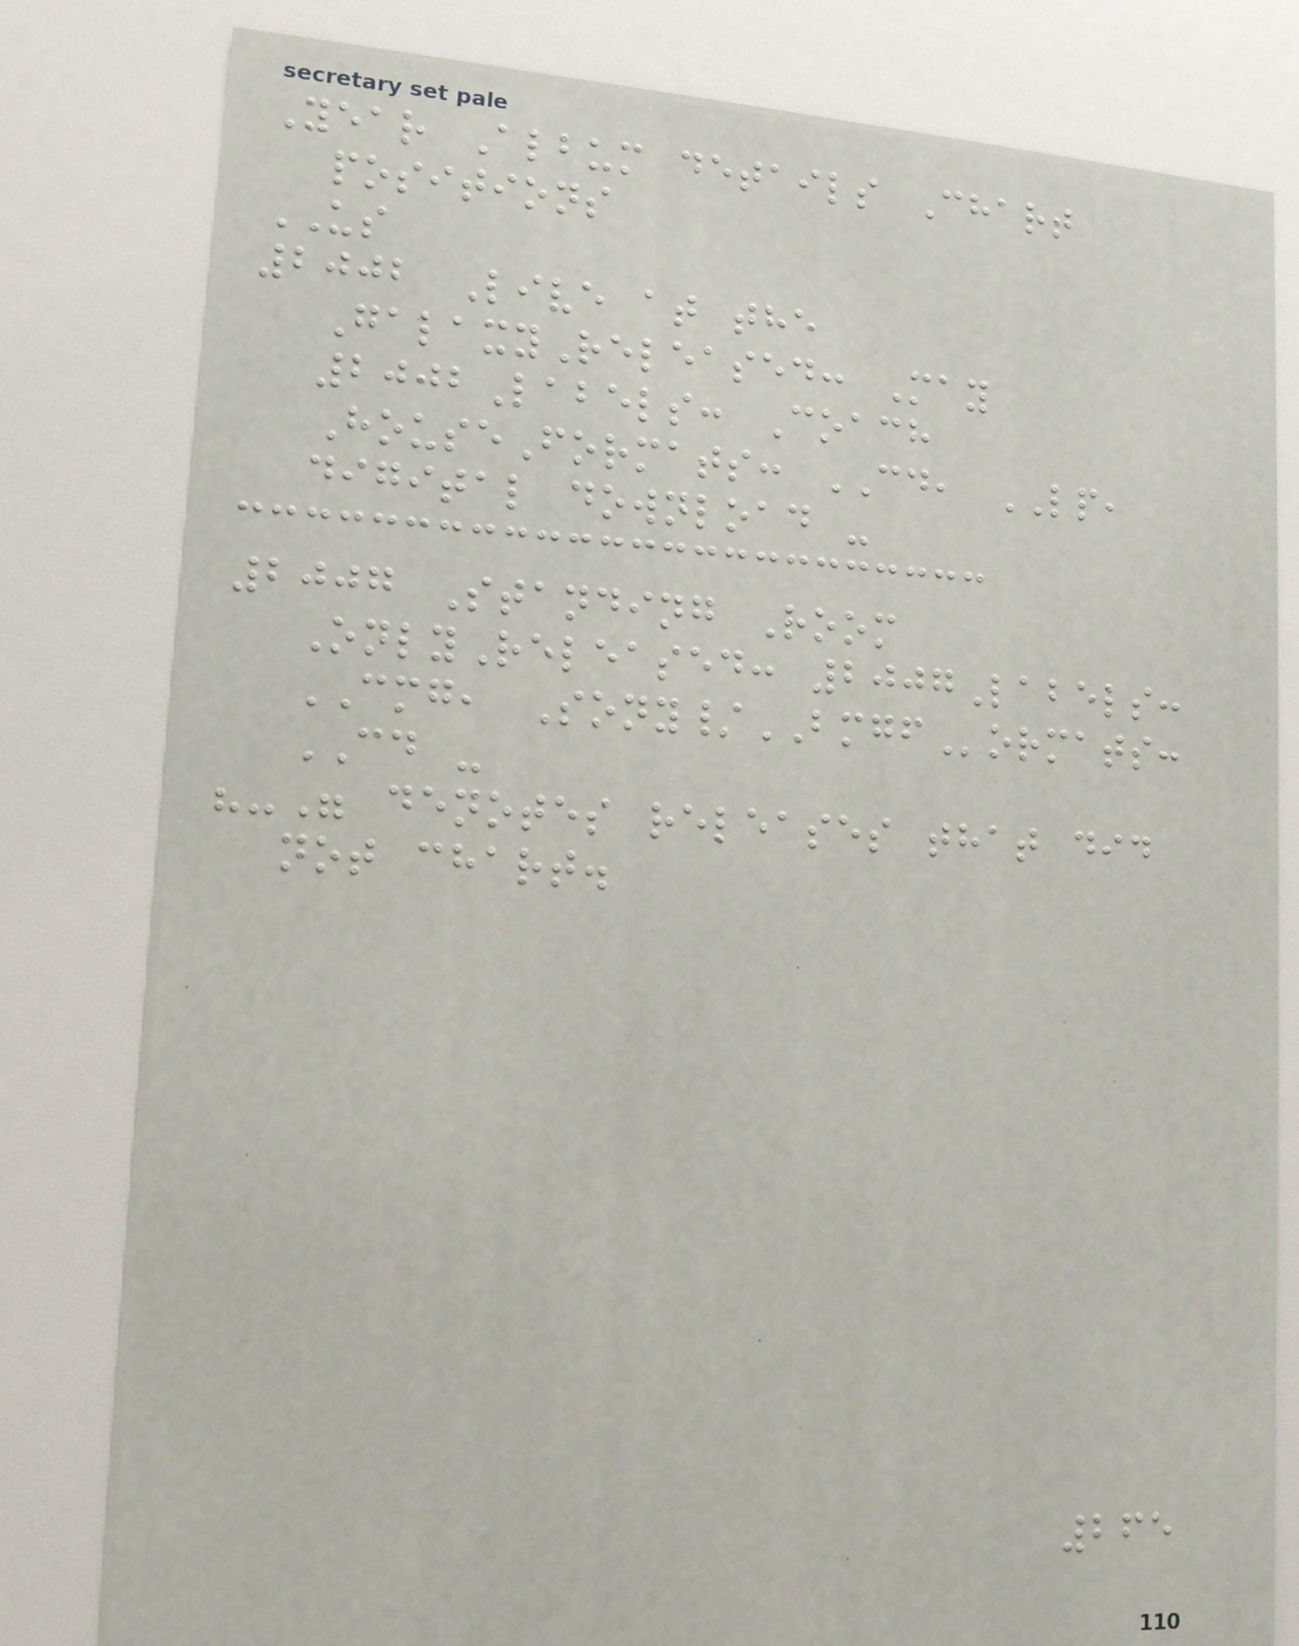Year Album details Chart
positions
US
2002 Live at the
GalaxyReleased: May
2002Labels: Coach
HouseFormats: CD, LP,
digital download -
2007 Standing Room
OnlyReleased: 2007Labels:
CMG, Sony/BMGFormats:
CD -
"-" denotes releases that did
not chart.
265
